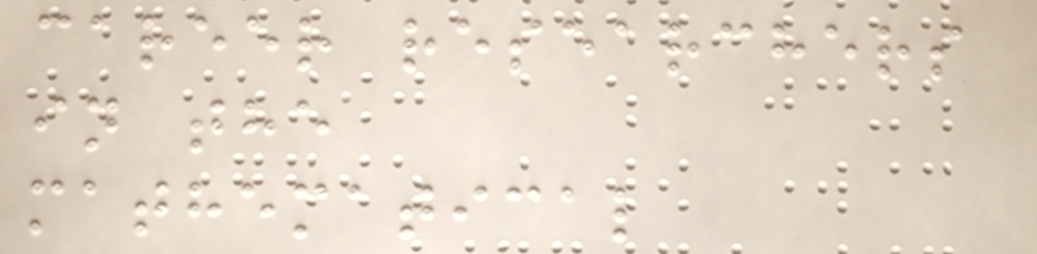career researchers
in the
mathematical
